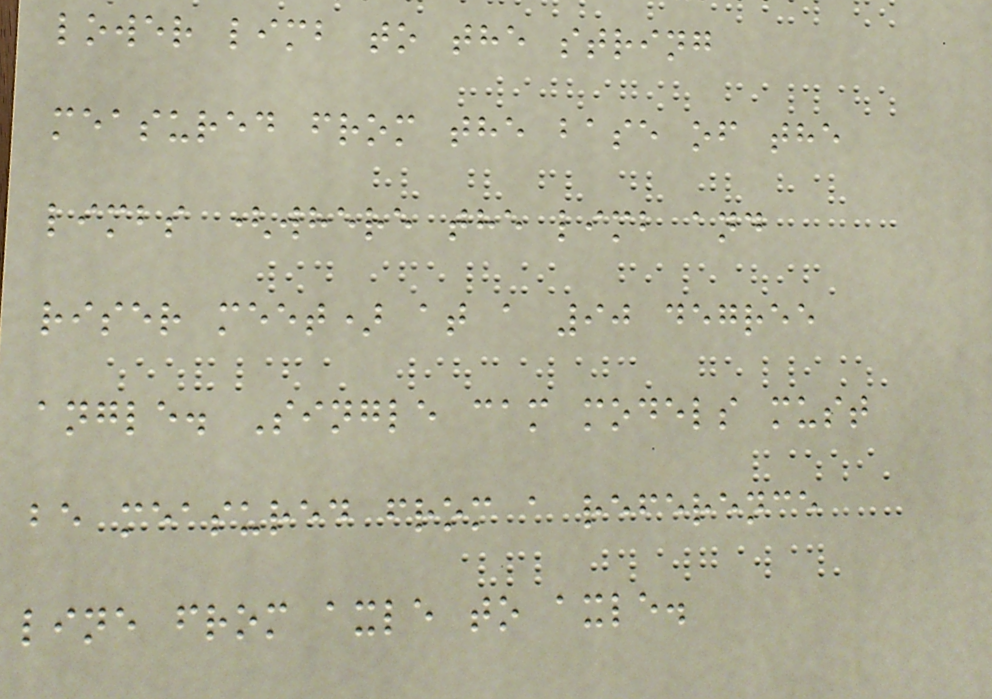lower limb to the string
measured from the base of the
limbs (where the limb and
riser meet) at a 90 degree
angle. Single cam models must
be measured from a reference
line from axle to axle.
